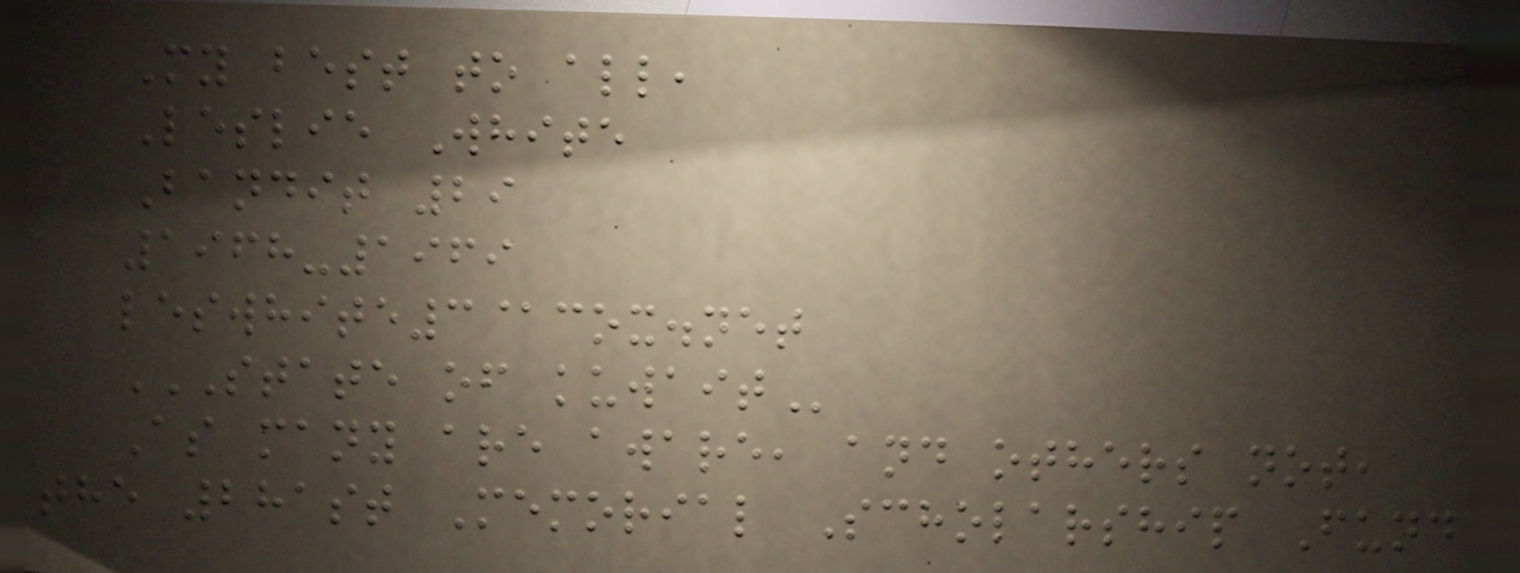My best to all,
Leslie White
Bandit 29
1968-1969
leswhite3@cox.net
STATE OF KUWAIT
As many are aware, and others not,
the 281st Memorial Scholarship Fund
